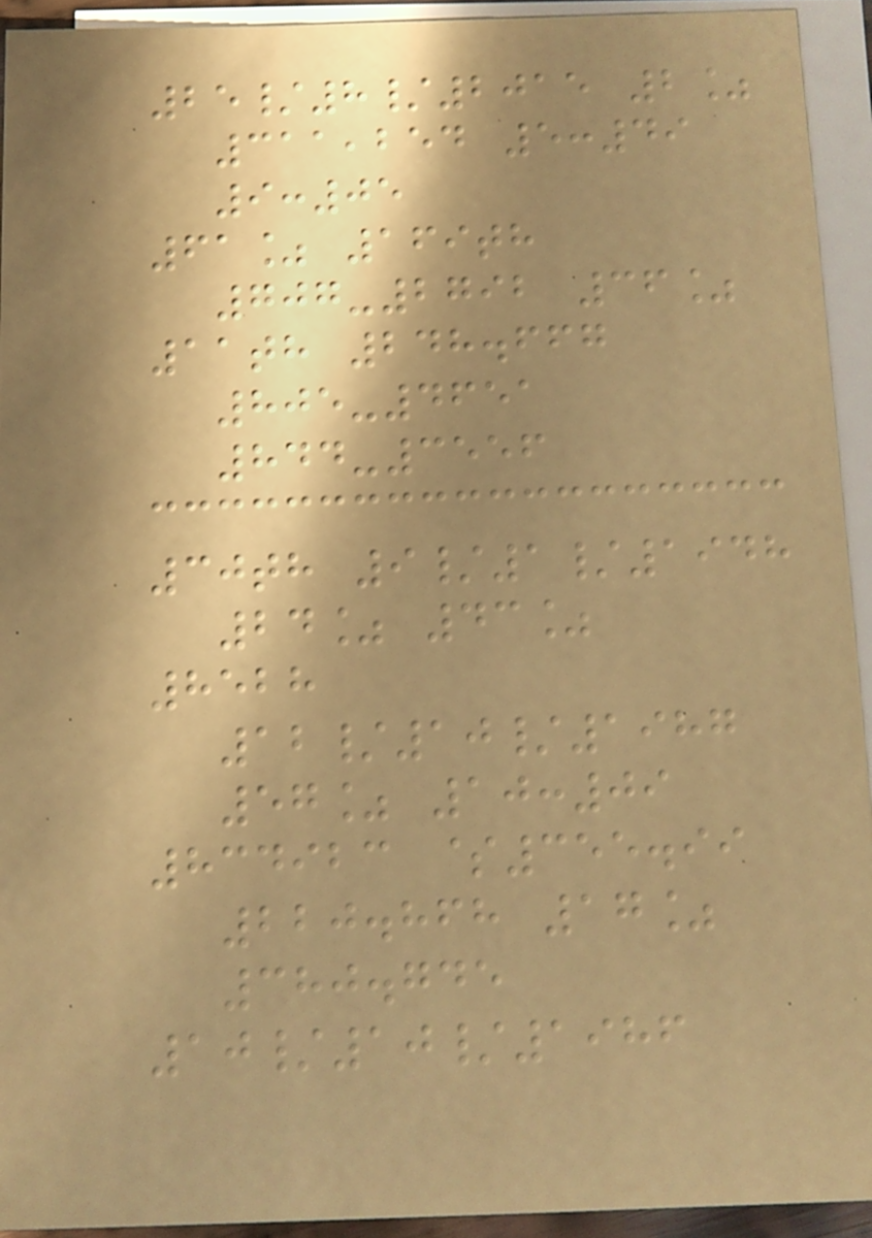25/8/2015 2%
311,254 5:49
9:05
61% 169th
707-2792 36%
11th 248.667
805-4651
844-3556
30th 9/1/1948
24% 43%
8528
12/10/1987
57% 10:09
834923 $355.99
220.868 17%
380.745
10/10/1986
